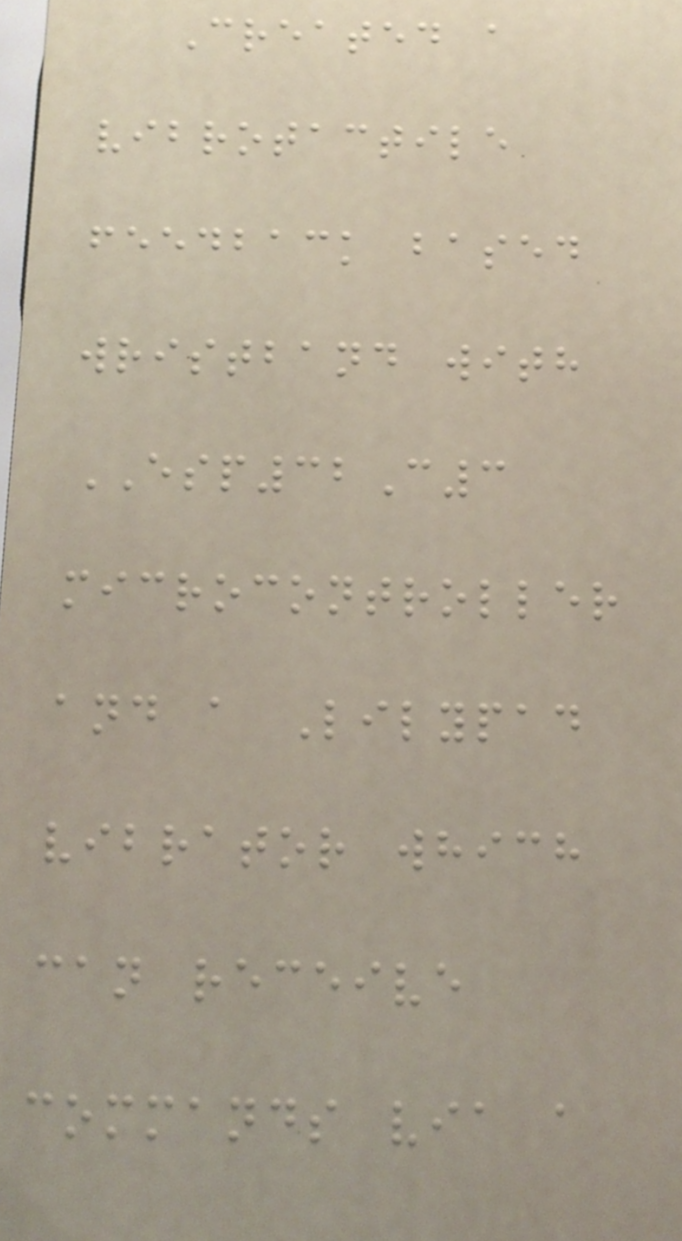Created a
vibrotactile
feedback based
wristband with
ESP32C3
microcontroller
and a Lilypad
vibrator which
can receive
commands via a
